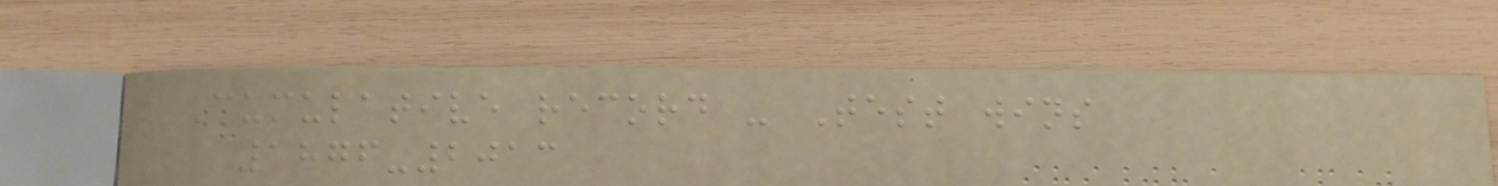Cumulative record - Test wins
1876-2013
